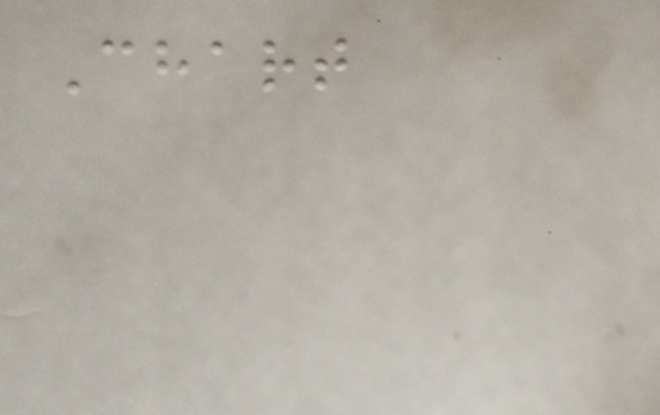Chart
